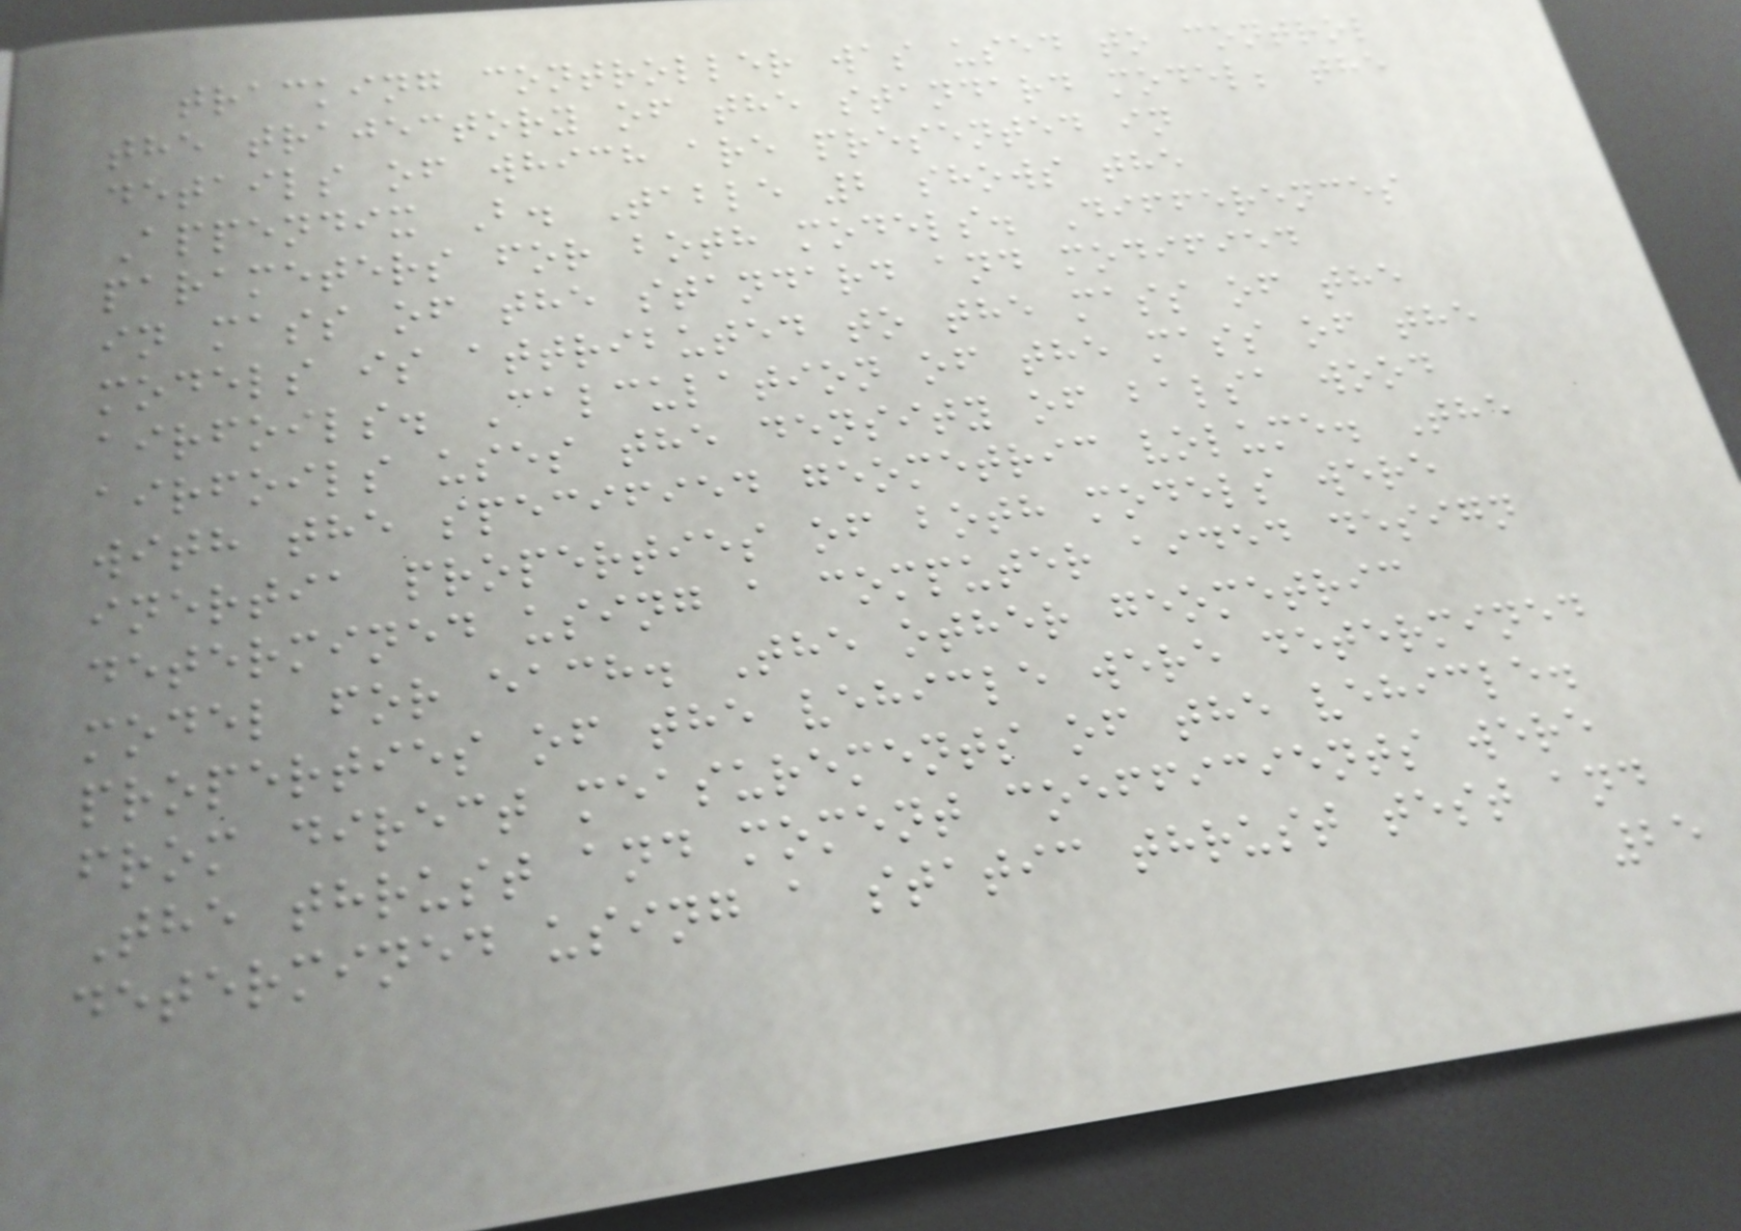tracking controller was used to control
the trajectory of the standard model; the
details of which are presented in
Appendix B. Table 2 shows the
parameters for both models. Differences
in mass of the standard and modified
models is attributed to the mass of the
airfoils. Calculation of the mass of the
airfoils uses the density of balsa wood
with the specified geometric volume. The
inertia properties of both models were
determined using a computer aided design
model for each. The other geometric
properties of the vehicle were determined
from direct measurements of the vehicle.
The thrust and moment coefficients were
determined using a static thrust test and
25
